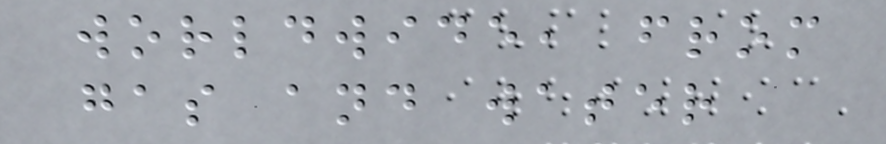worldwide, from
gas and water
